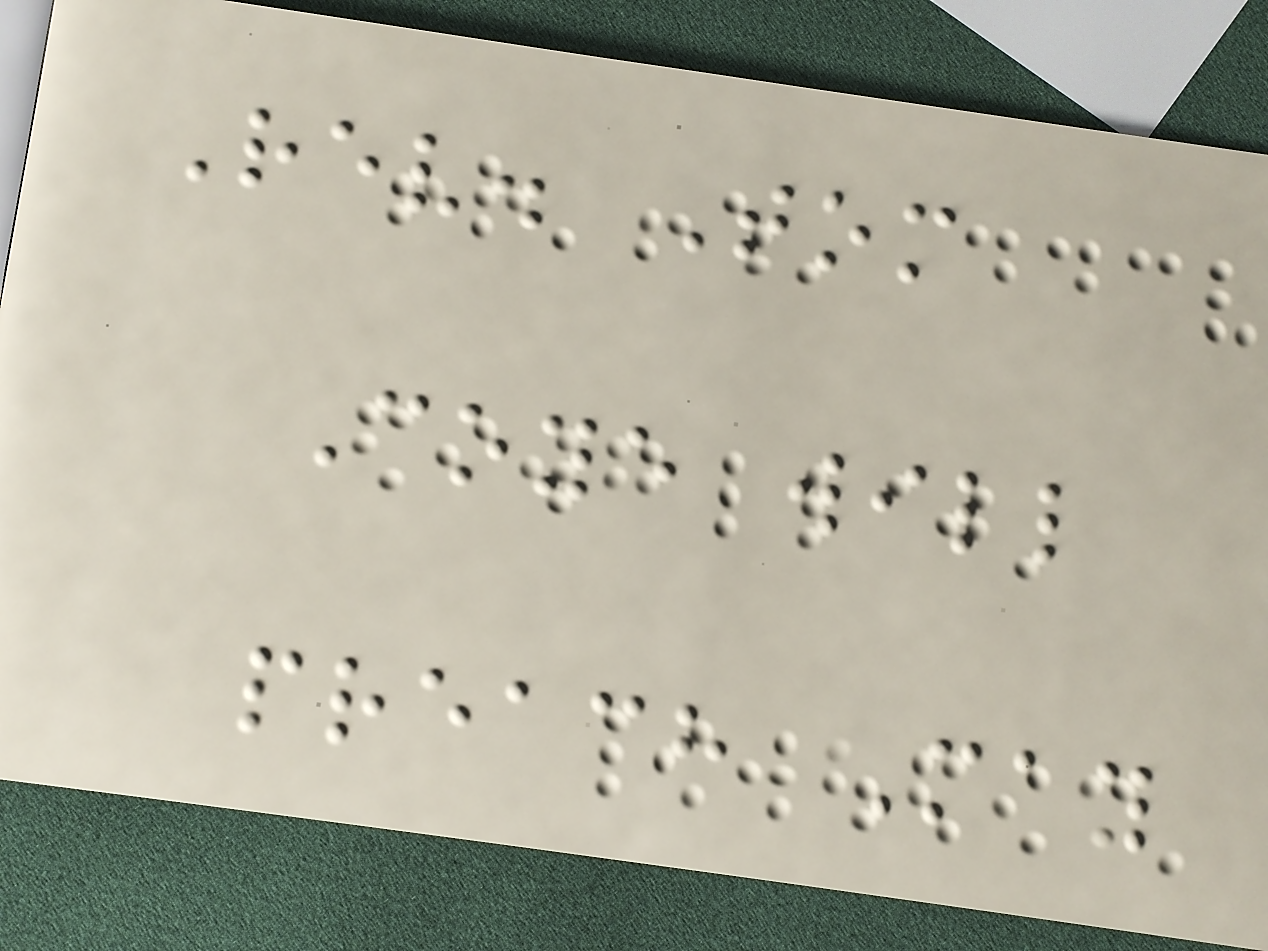Rev. Tom
Coye will
preach May
